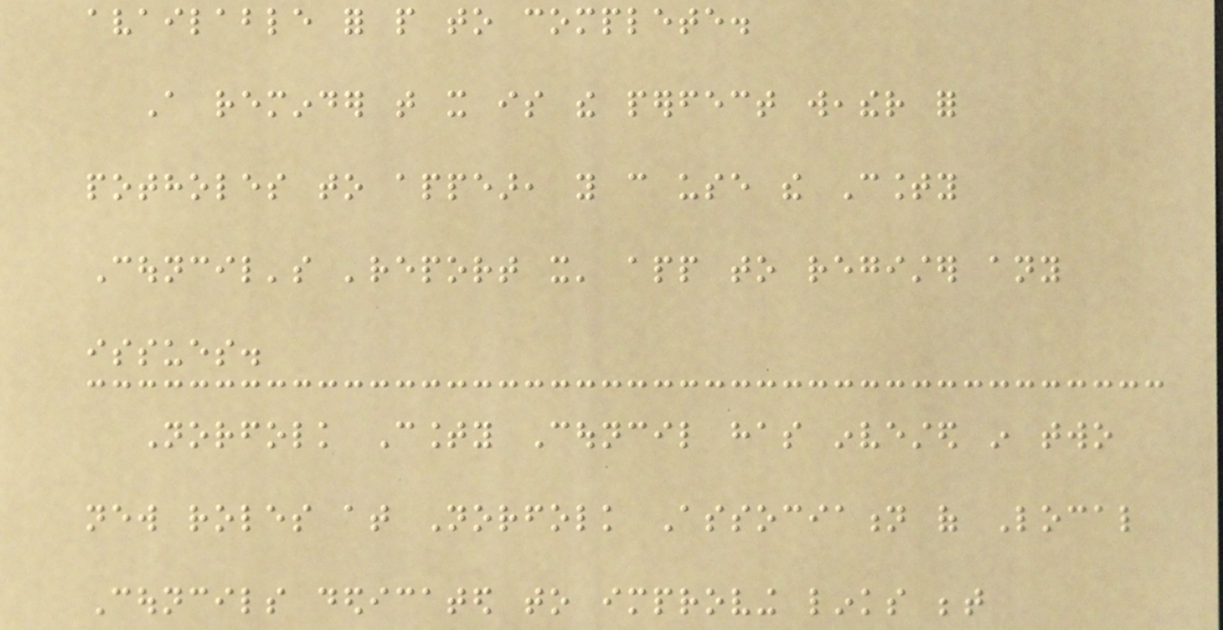available for people to complete.
A reminder that it is the perfect weather for
potholes to appear, you can use the County
Council's 'report it' app to register any
issues.
Norfolk County Council has invested in two
new roles at Norfolk Association of Local
Councils dedicated to improving links between
